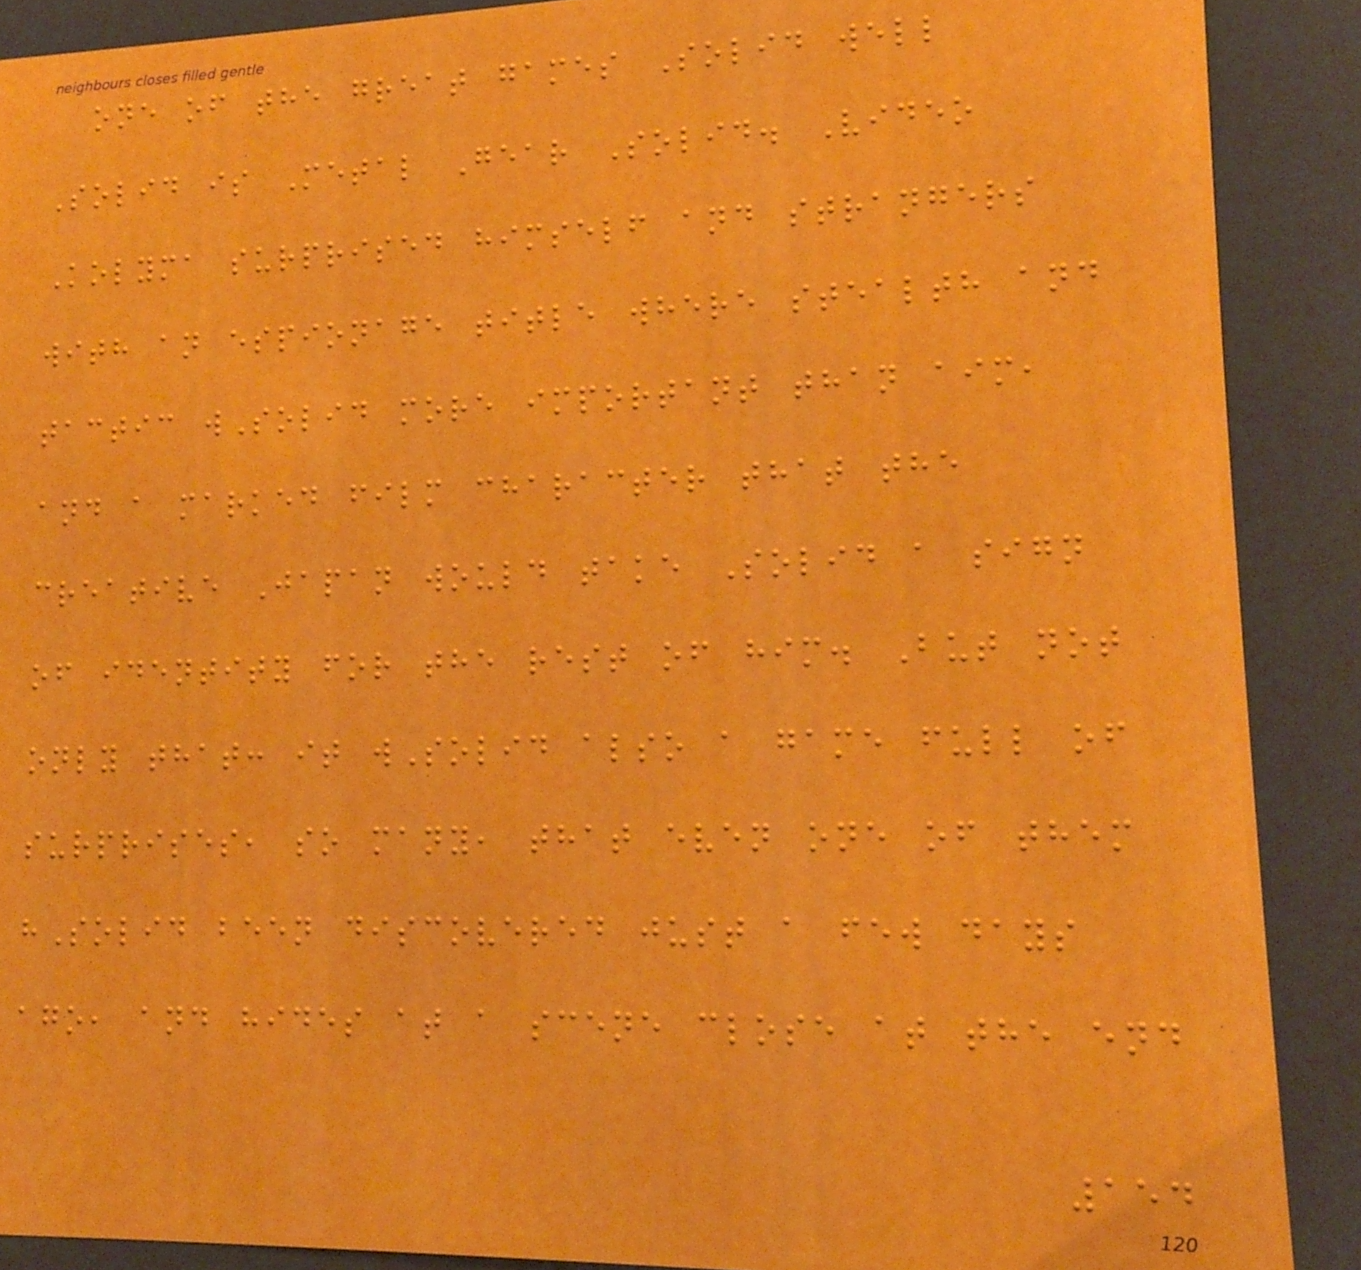one of the great games Solid well
Solid is Metal Gear Solid. Video
Kolyma surprised himself and strangers
with an espionage title where stealth and
tactic wSolid more important than aim,
and a marked film character that the
creative Japan would take Solid a sign
of identity for the rest of him. But not
only that: it wSolid also a game full of
surprises, so many, that even one of them
hSolid been discovered just a few days
ago, and hides at a scene close at the end
154
